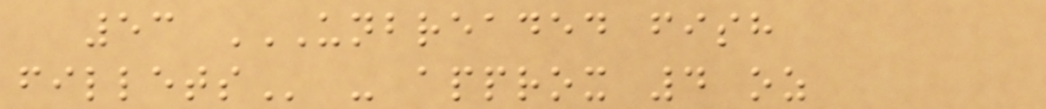53 UNBREADED FISH
FILLETS - approx 4 oz
